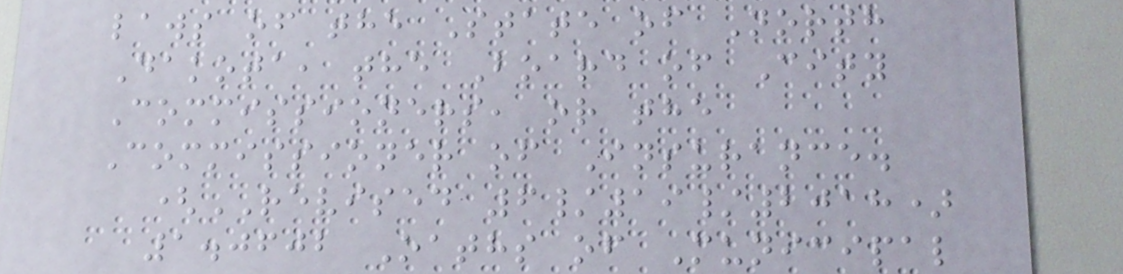laws of the State of North
Dakota, the Board of City
Commissioners, or the
Commissioner of Insurance.
(REVISED 6/19/2018)
1.0602 Oaths of Municipal
